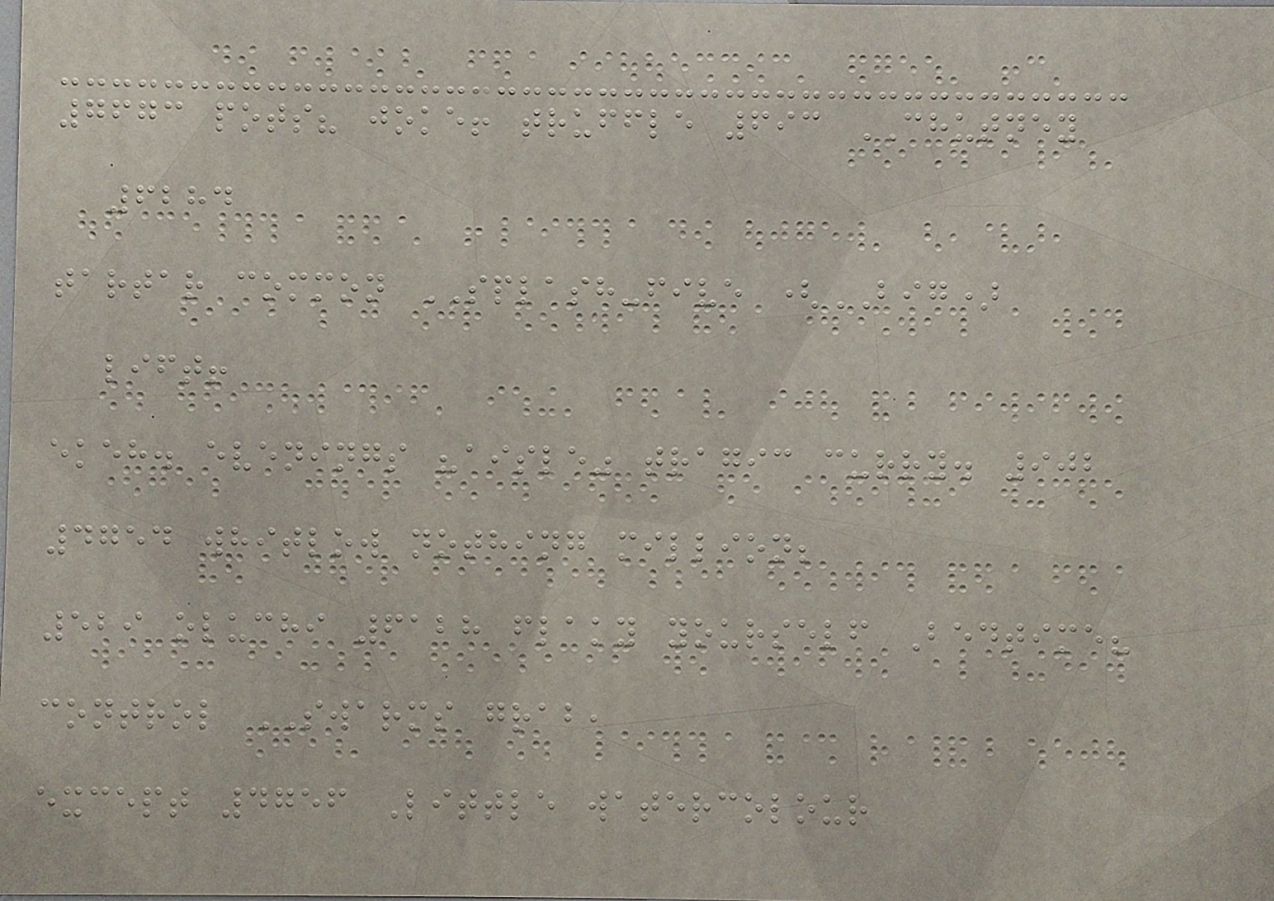7673 pots? joke! truffle 693 CHUTNEY
6284
tartar common SPLASH-five (BIG)
lift!
ekeh. evenings "aisle" tragic curry. 902
4754 whitlow nothing million;
529 oluchi 6128 flaky yourself Bedtime?
control SWARMS grab,
except 4756 Little watercolour
